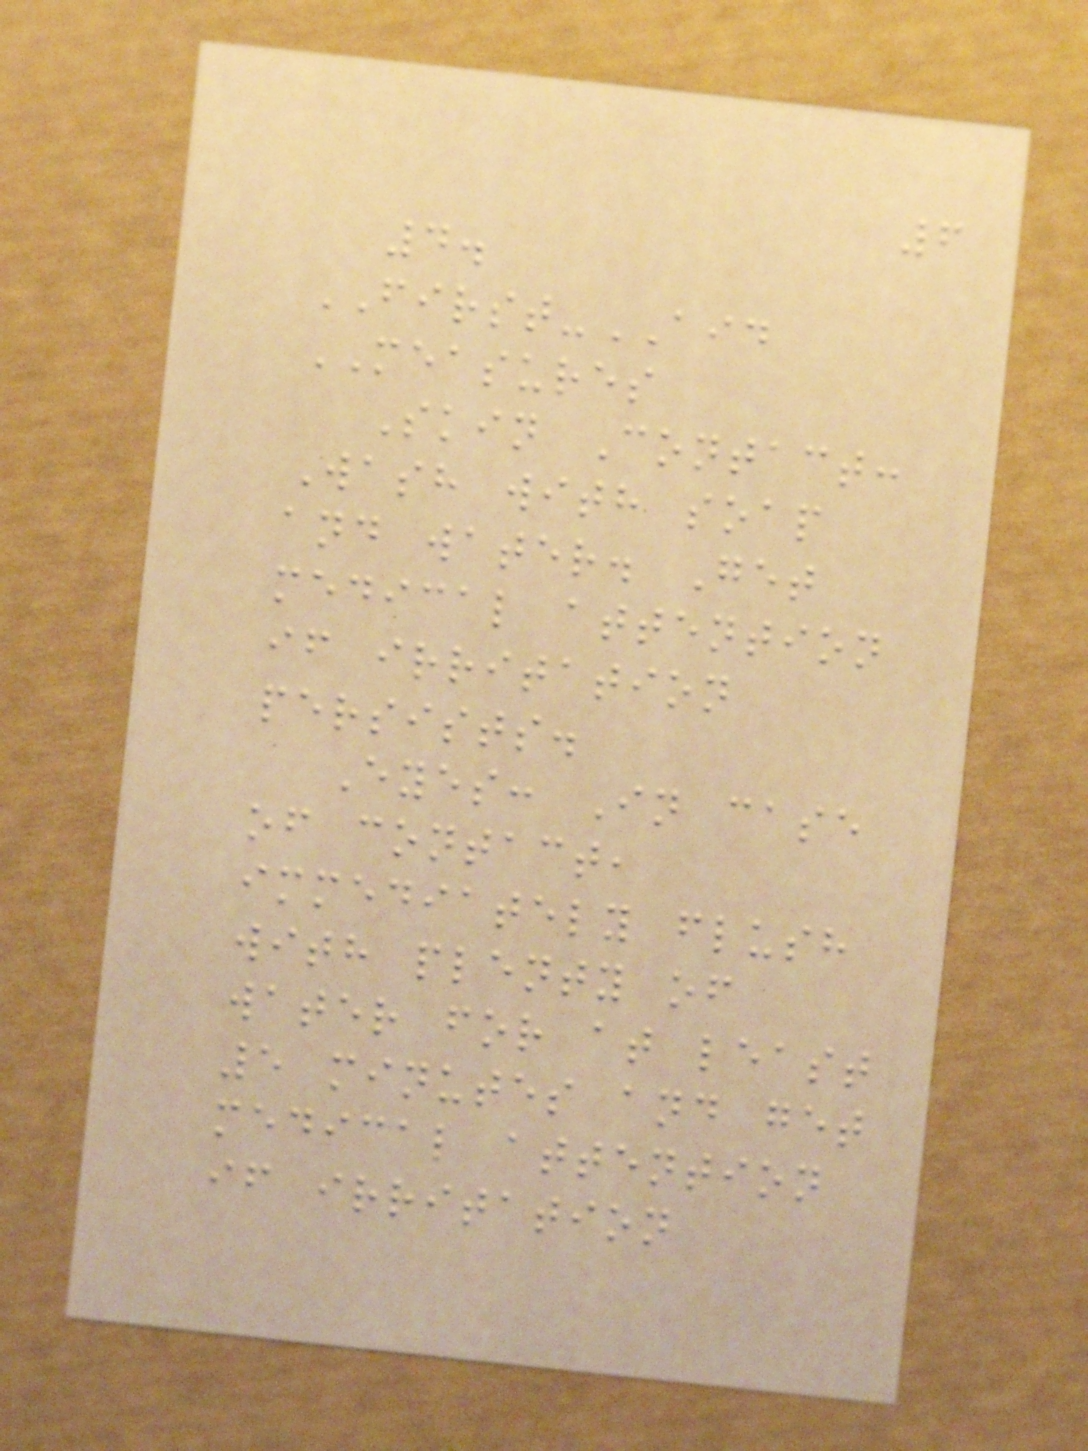6
4.
FIRST-AID
MEASURES
Skin Contact:
Wash with soap
and water. Get
medical attention
if irritation
persists.
Eyes: In case
of contact,
immediately flush
with plenty of
water for at least
5 minutes and get
medical attention
if irritation
